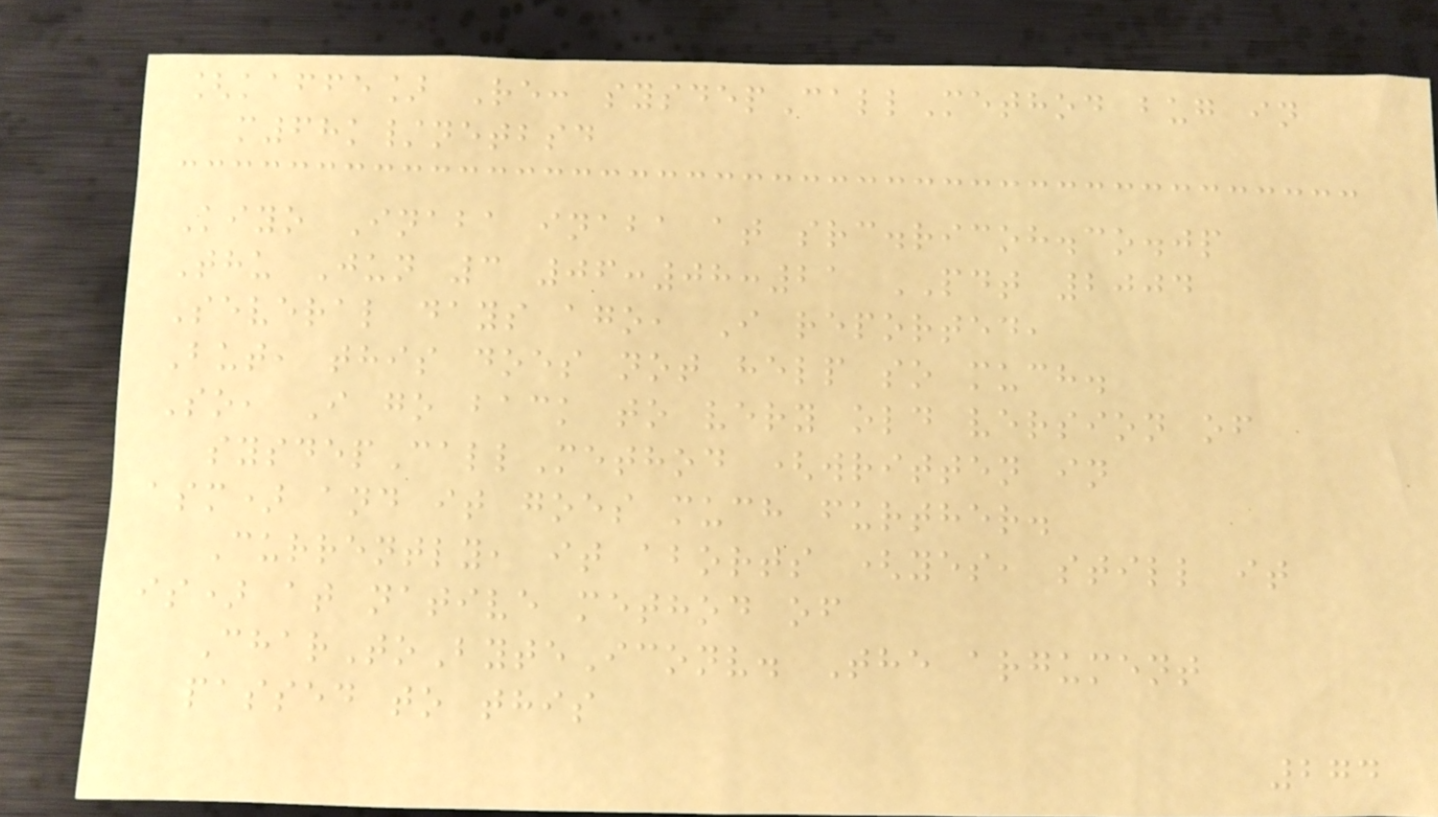[kaffe] Re: sysdepCallMethod bug in
m68k/netbsd
Kiyo Inaba inaba at src.ricoh.co.jp
Thu Jun 3 06:08:21 PDT 2004
Several days ago, I reported,
But, this does not help so much.
So, I go back to very old version of
sysdepCallMethod (written in
asm) and it goes much further.
Currently, it aborts (yes, still it
is) at native method of
CharToByteIconv. The argument
passed to this
274
